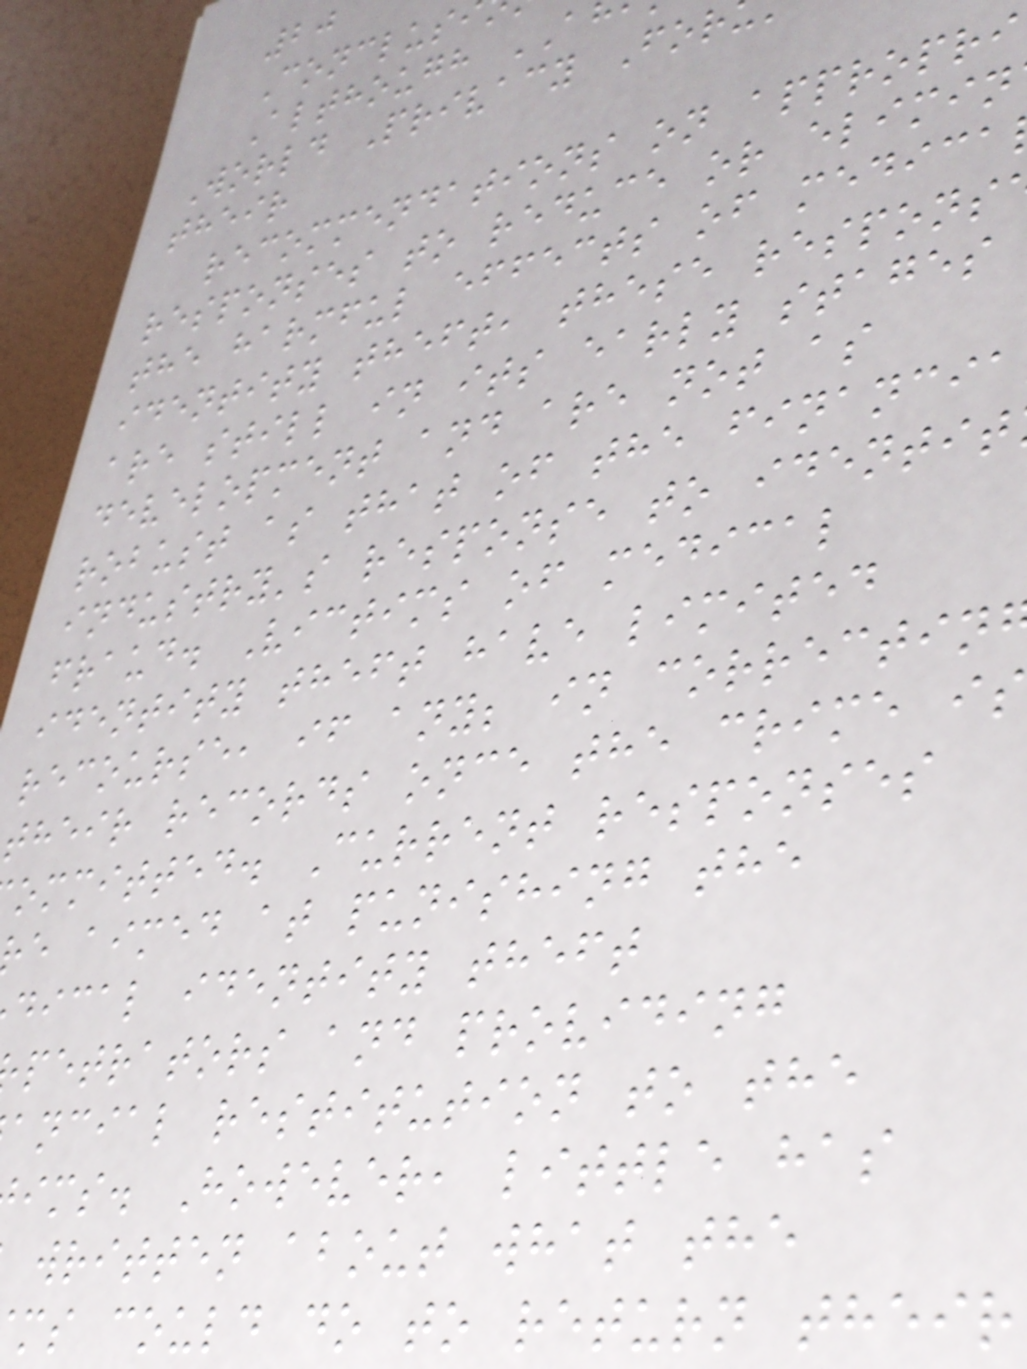20
Conclus
Although
World Privacy For
their
recommendations on appropri
responses to reduce or elimin
the harmful effects of medica
identity theft, these respons
are still in its early stages
development and are not as
robust as that of the financia
industry's response to identit
fraud. Victims of medical
identity theft have limited
recourse, if any; in correctin
their records once the crime is
ommitted. Current responses
e aimed at punishing the
dical identity theft
petrators and providing
ancial restitution to the
ims. However, little has
written about what the
ms could do to return their
